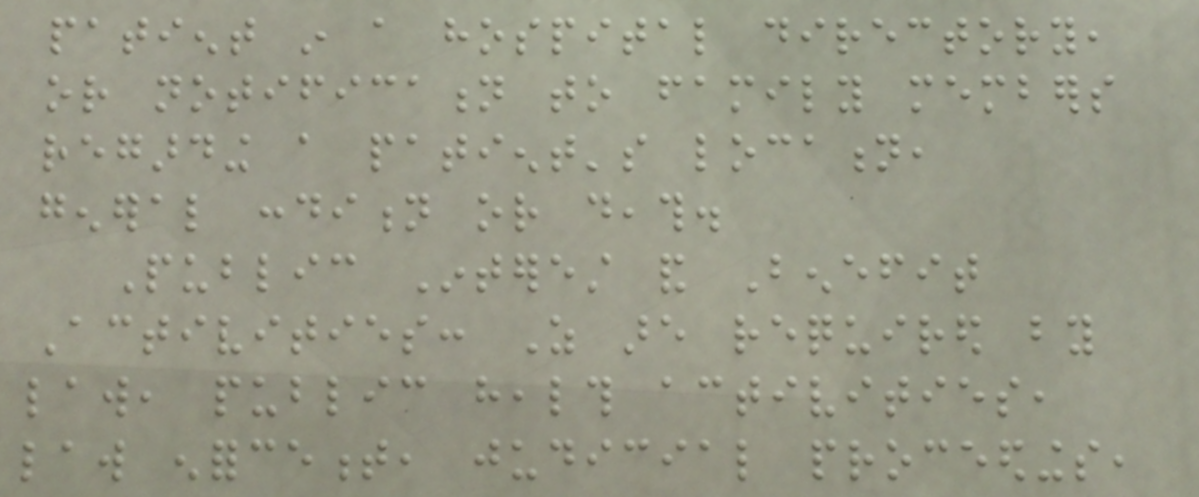patient in a hospital directory,
or notification to family members
regarding a patient's location,
general condition or death.
Public Interest and Benefit
Activities: As are required by
law, public health activities,
law enforcement, judicial proceedings,
